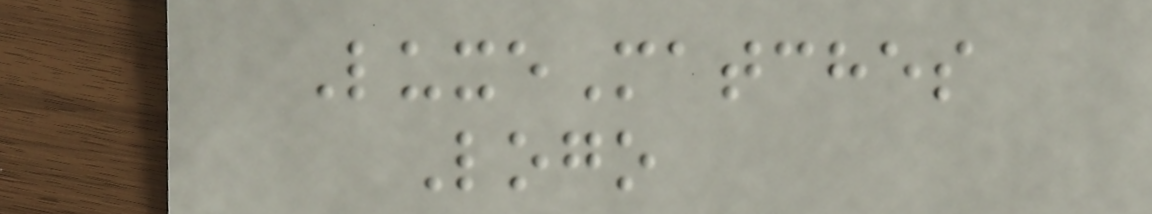LuxeMatches
Logo
